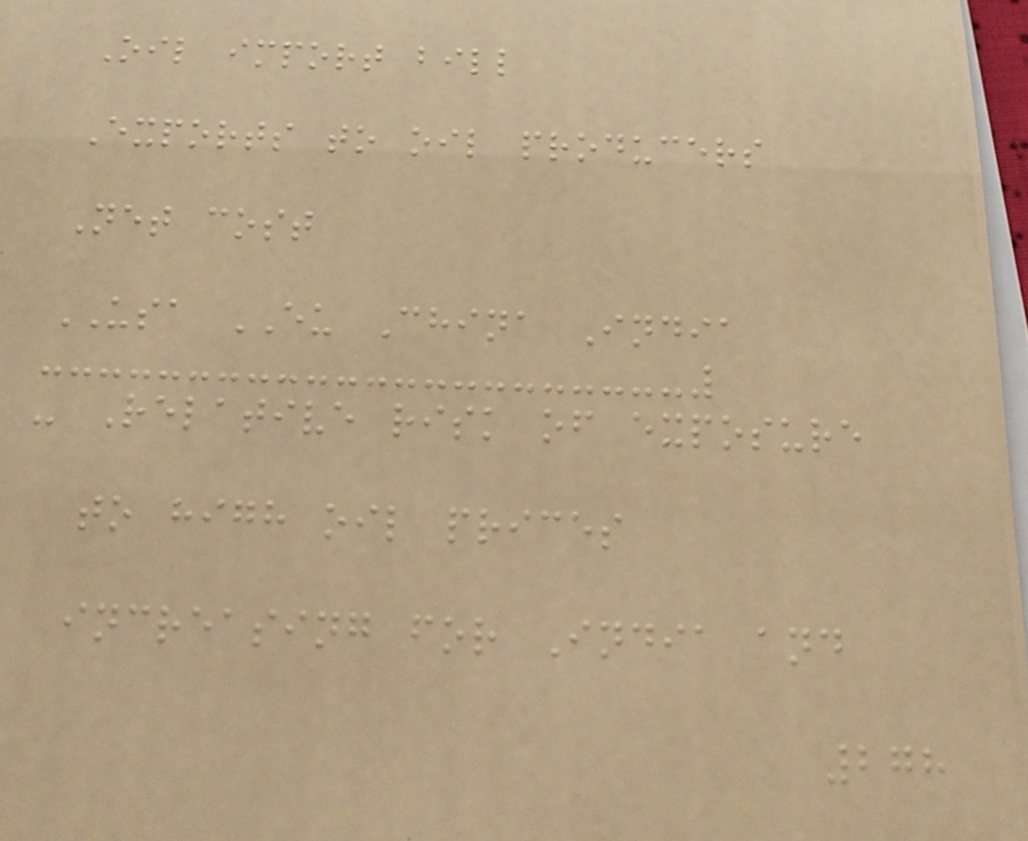Oil import bill
Exports to oil producers
Net cost
USA EU China India
- Relative risk of exposure
to high oil prices
increasing for India and
278
